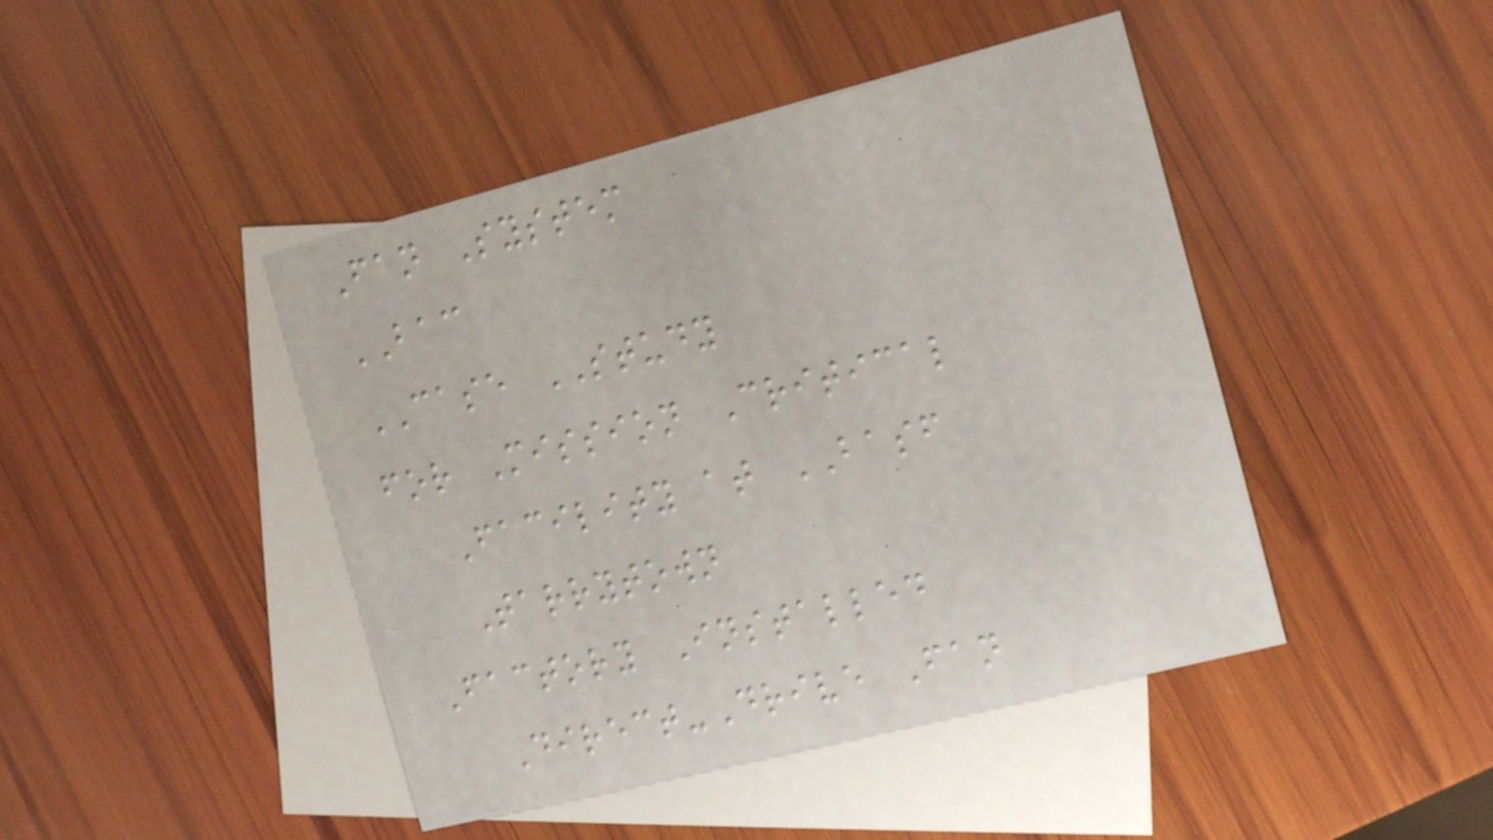Fan System
BAC
CASE STUDY
for Mission Critical
Facility at BASF
Tarrytown
Factory Installed
Direct-Drive Fan
